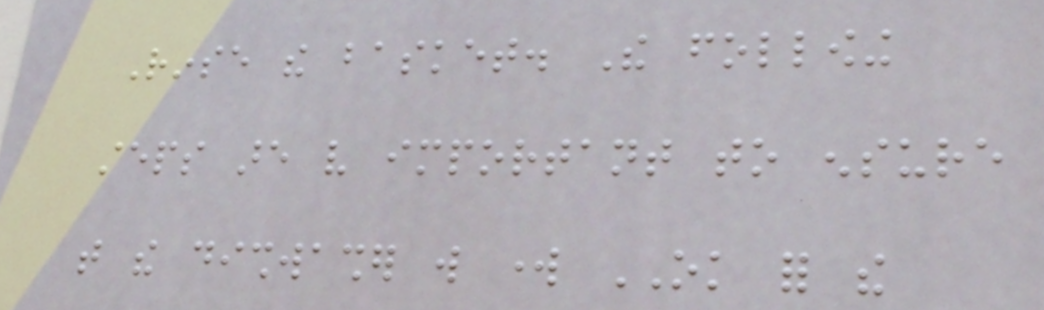Rinse the basket. The following
steps are very important to ensure
that the dishwasher will work OK for the
